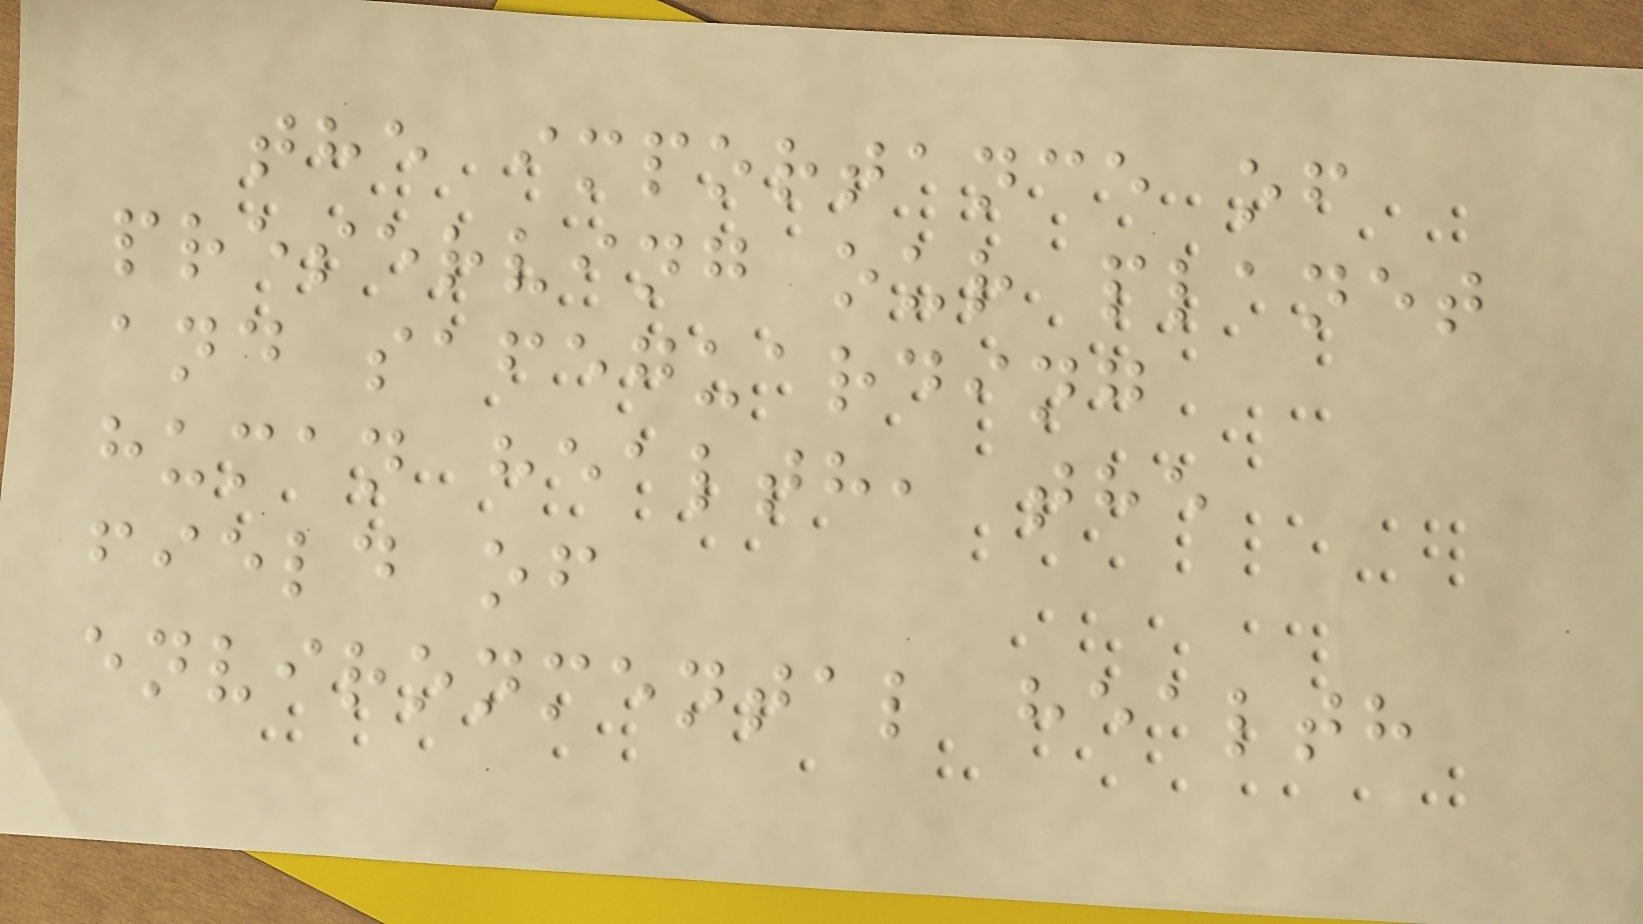the importance of
preserving our planet
and safeguarding
human health, the
field of
environmental health
